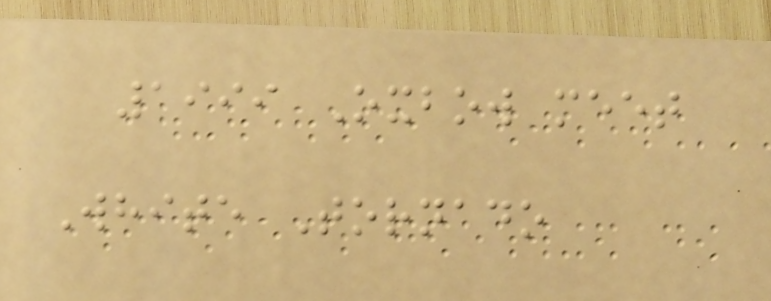1999 Oxbow meet
White Tornado
